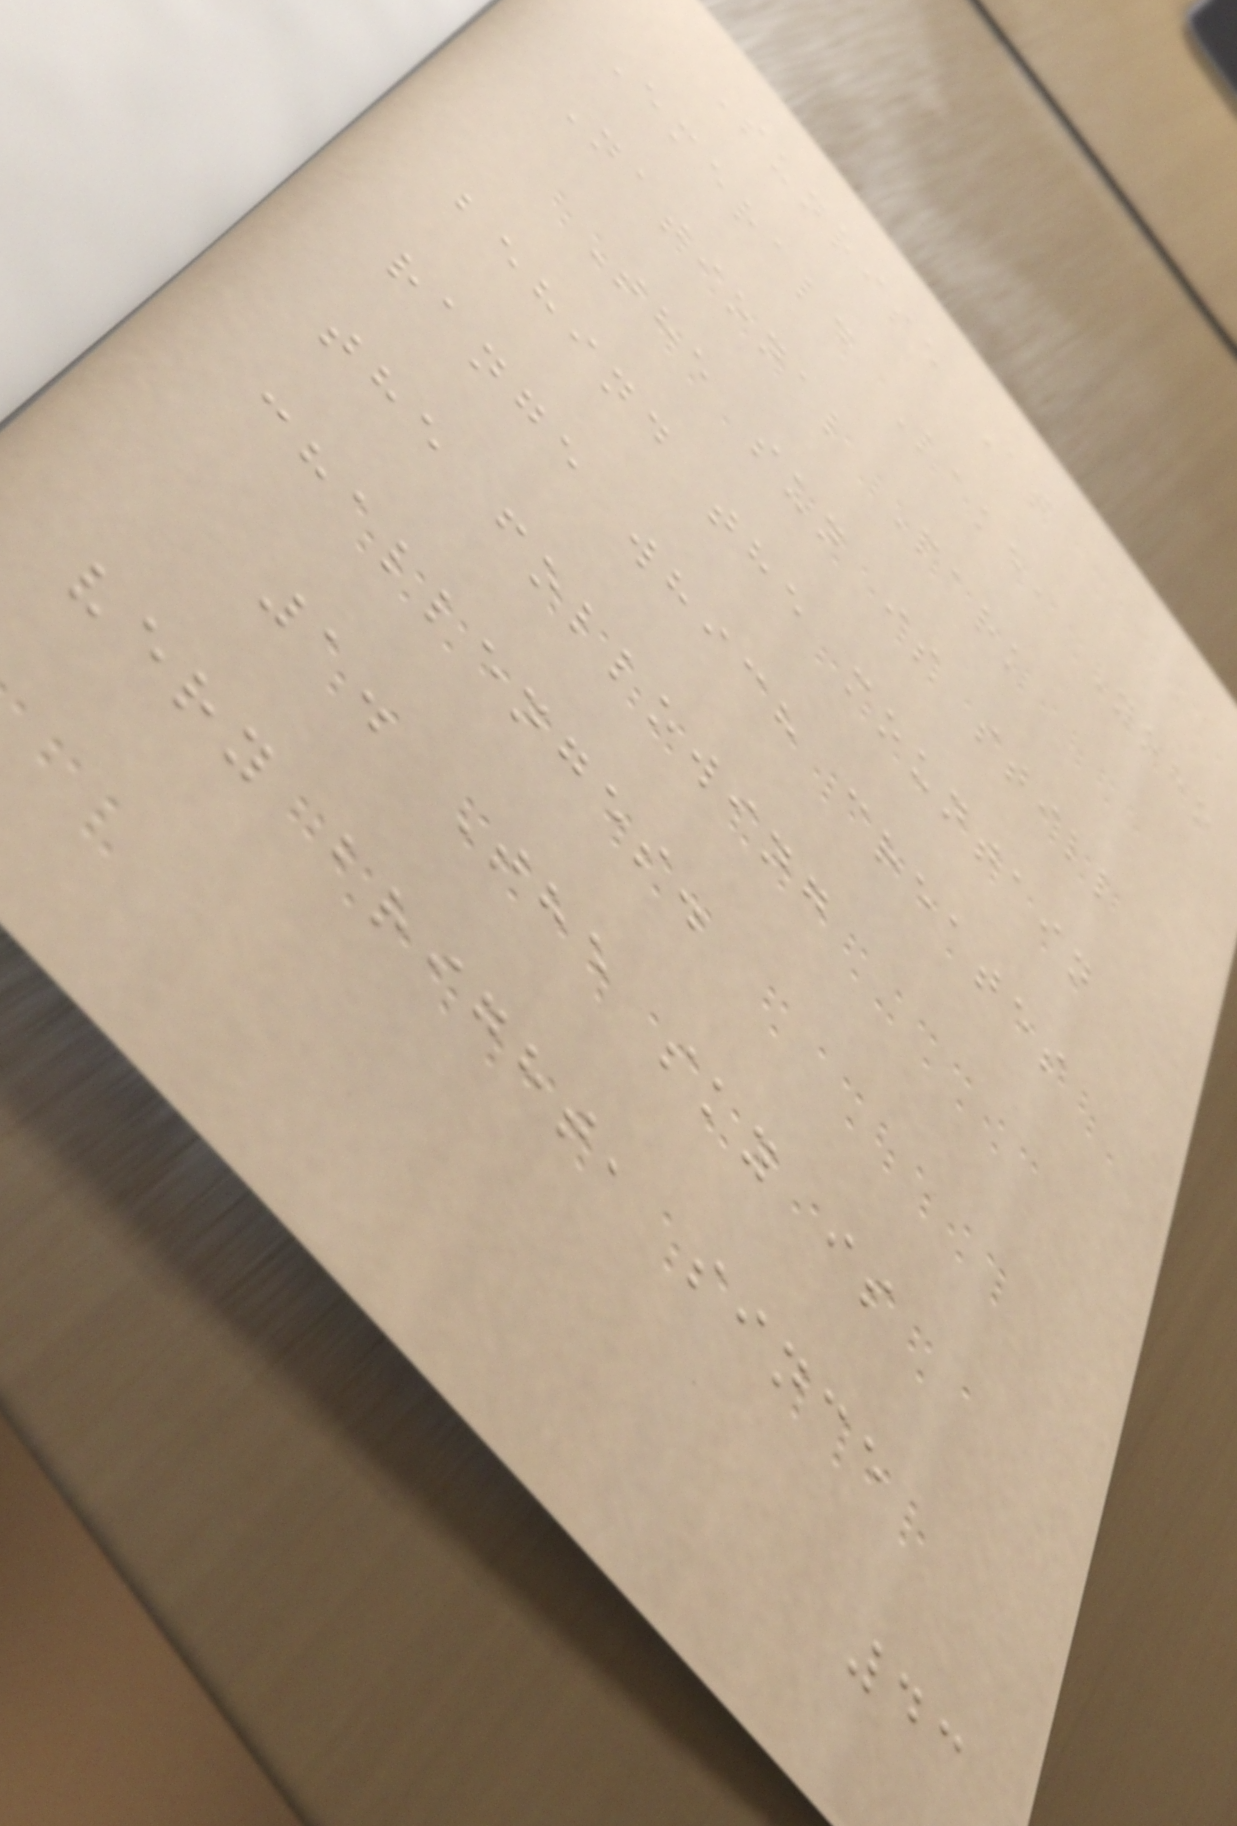Sunrise At
Emerald Lake, Yoho
National Park
The sun is still
behind the mountain
range which creates
the following
challenges.
1. The sky is
very bright, since
43
